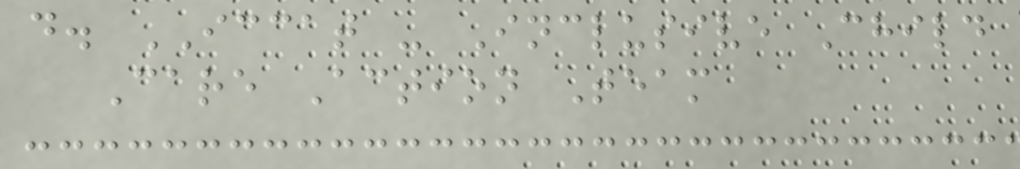d. ICCAT - Inclusive Child
Care Action Team
